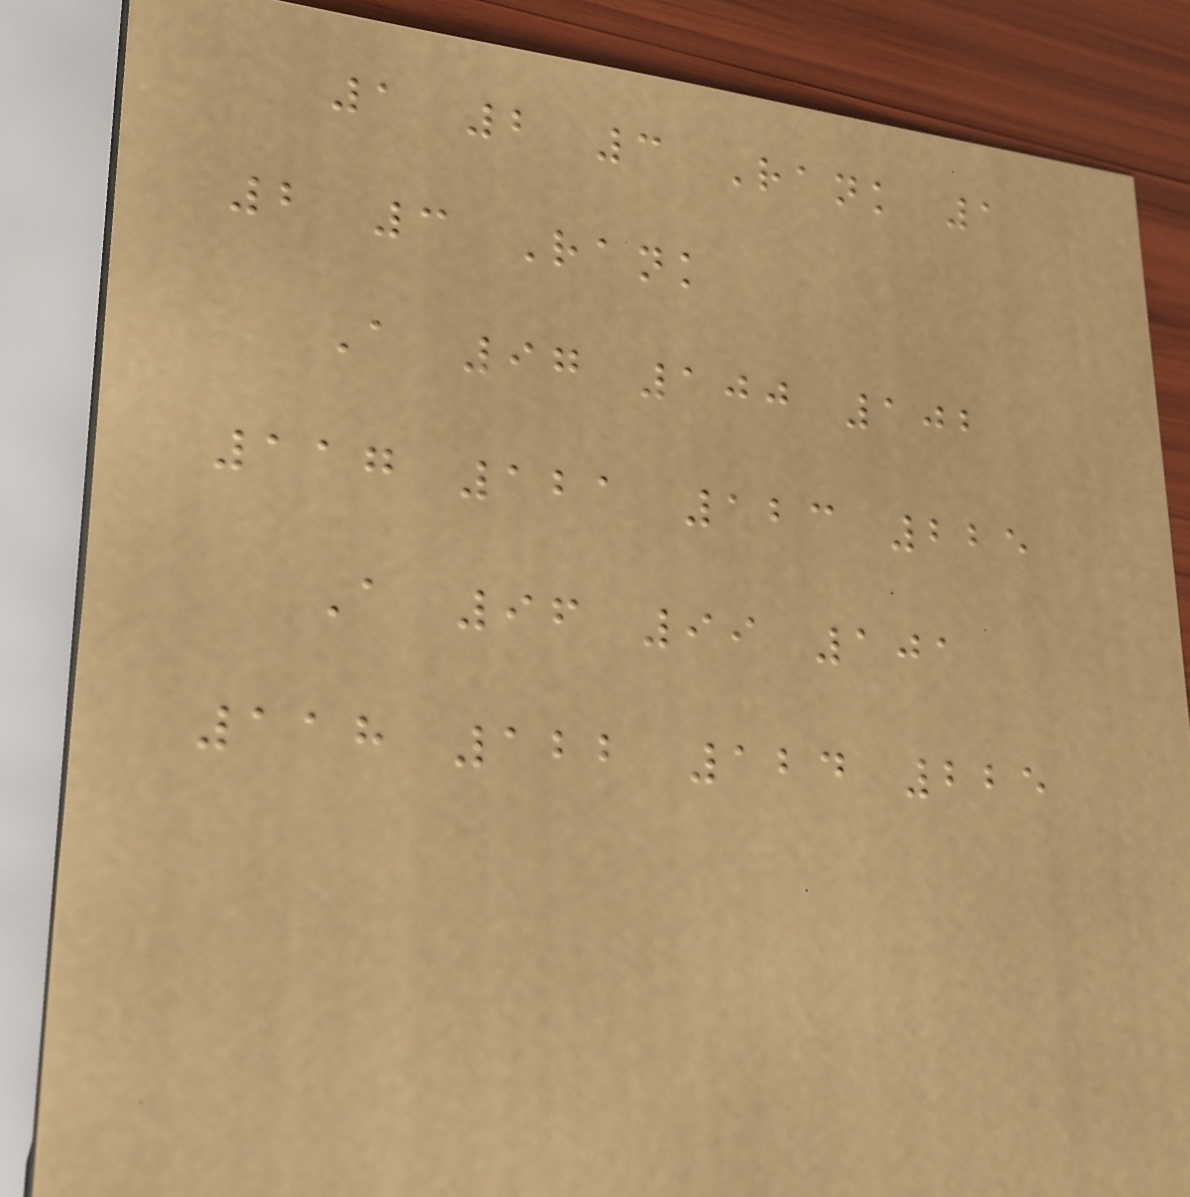1 2 3 Rank 1
2 3 Rank
A 97 100 102
117 121 123 225
A 96 99 101
118 122 124 225
